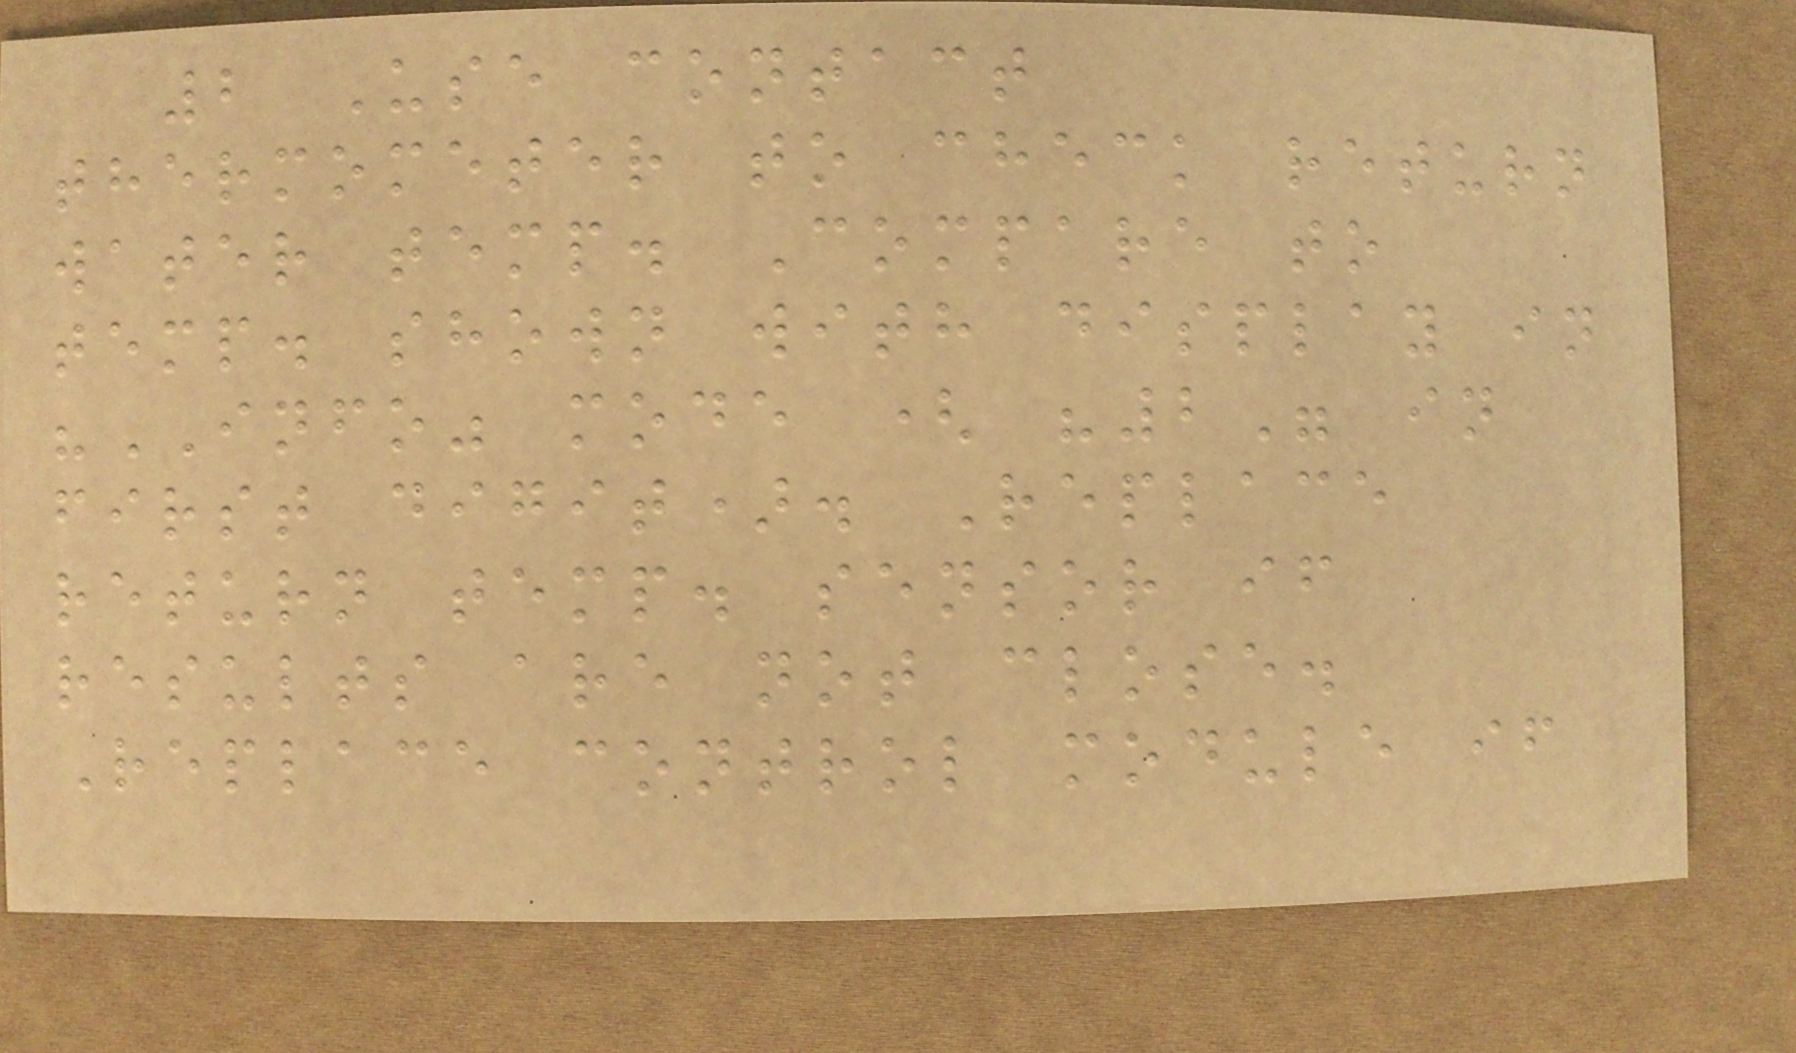2 Use contact
thermometer to check return
water temp. Compare to
temp. shown with display in
"INFO" mode ( "2" in
first digit). Replace
return temp. sensor if
results are not close.
Replace control module if
